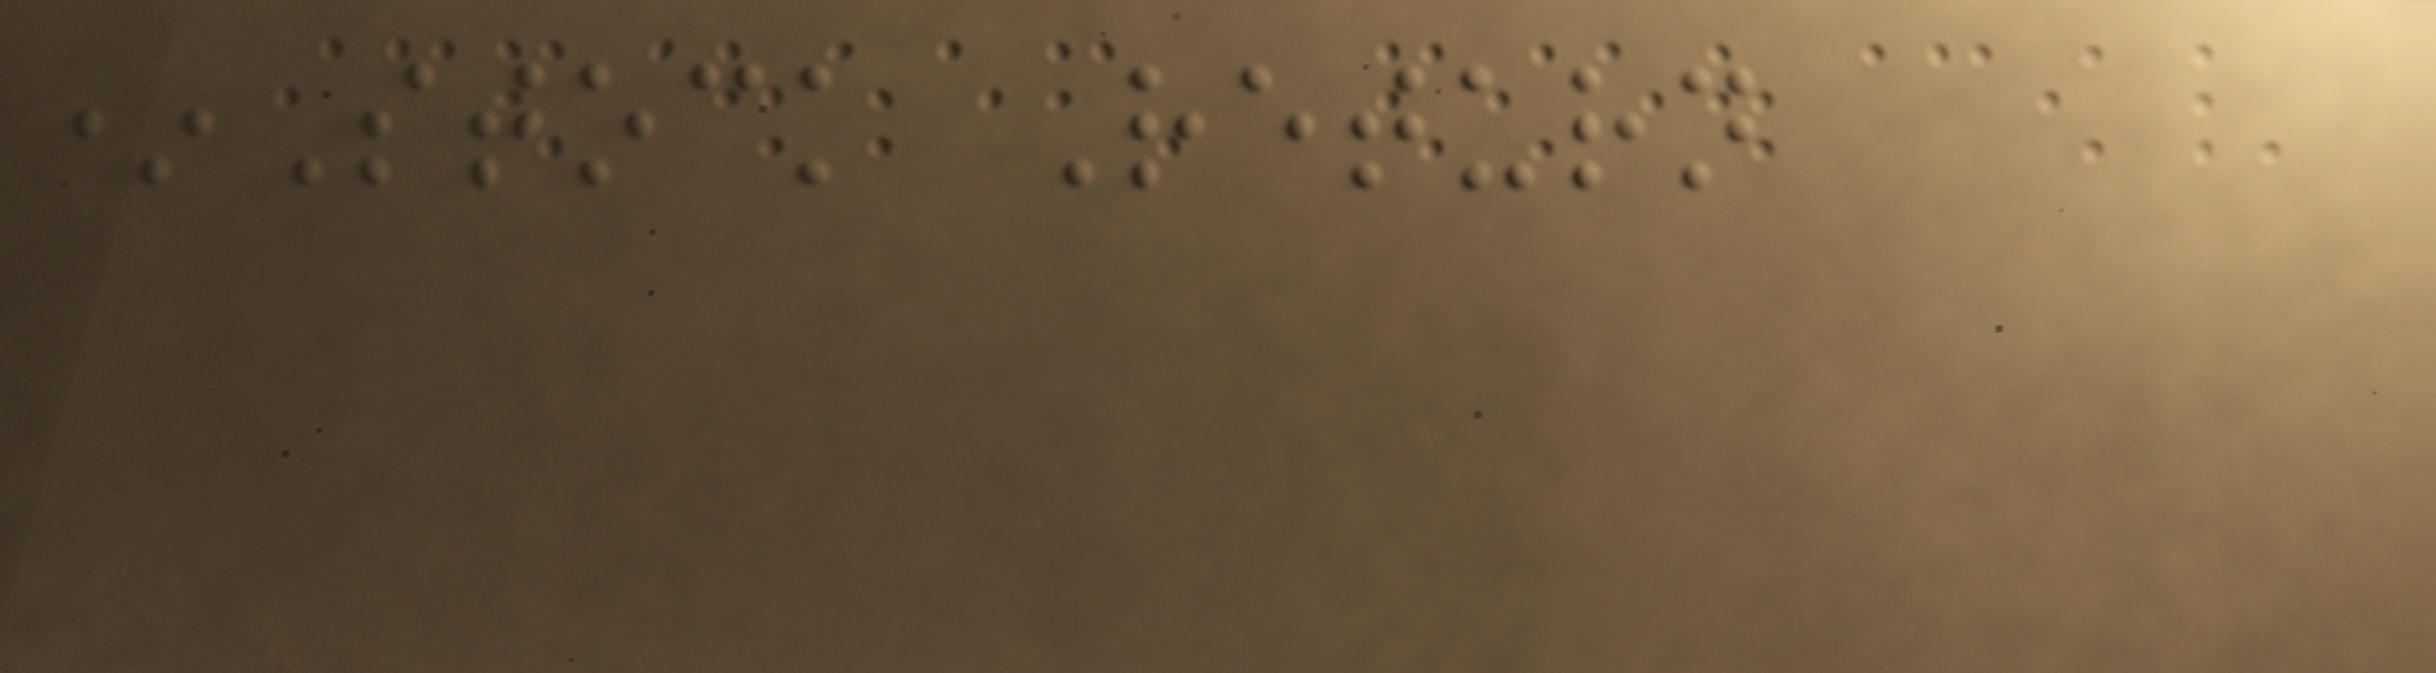*Stock Return
